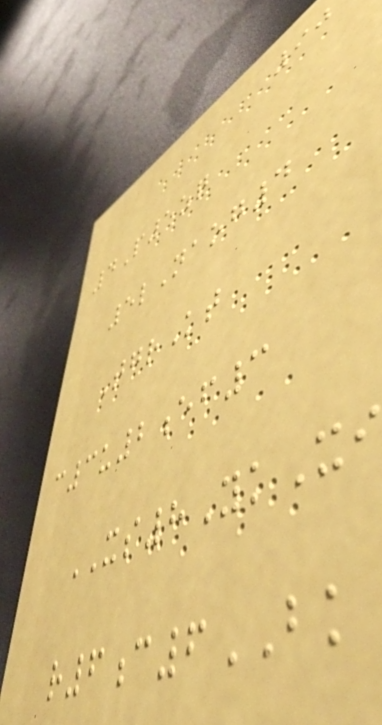90
4P5zq
5lNaog4
TgrKt
c3u2ef3
XS8YkXi
r6c6BK
